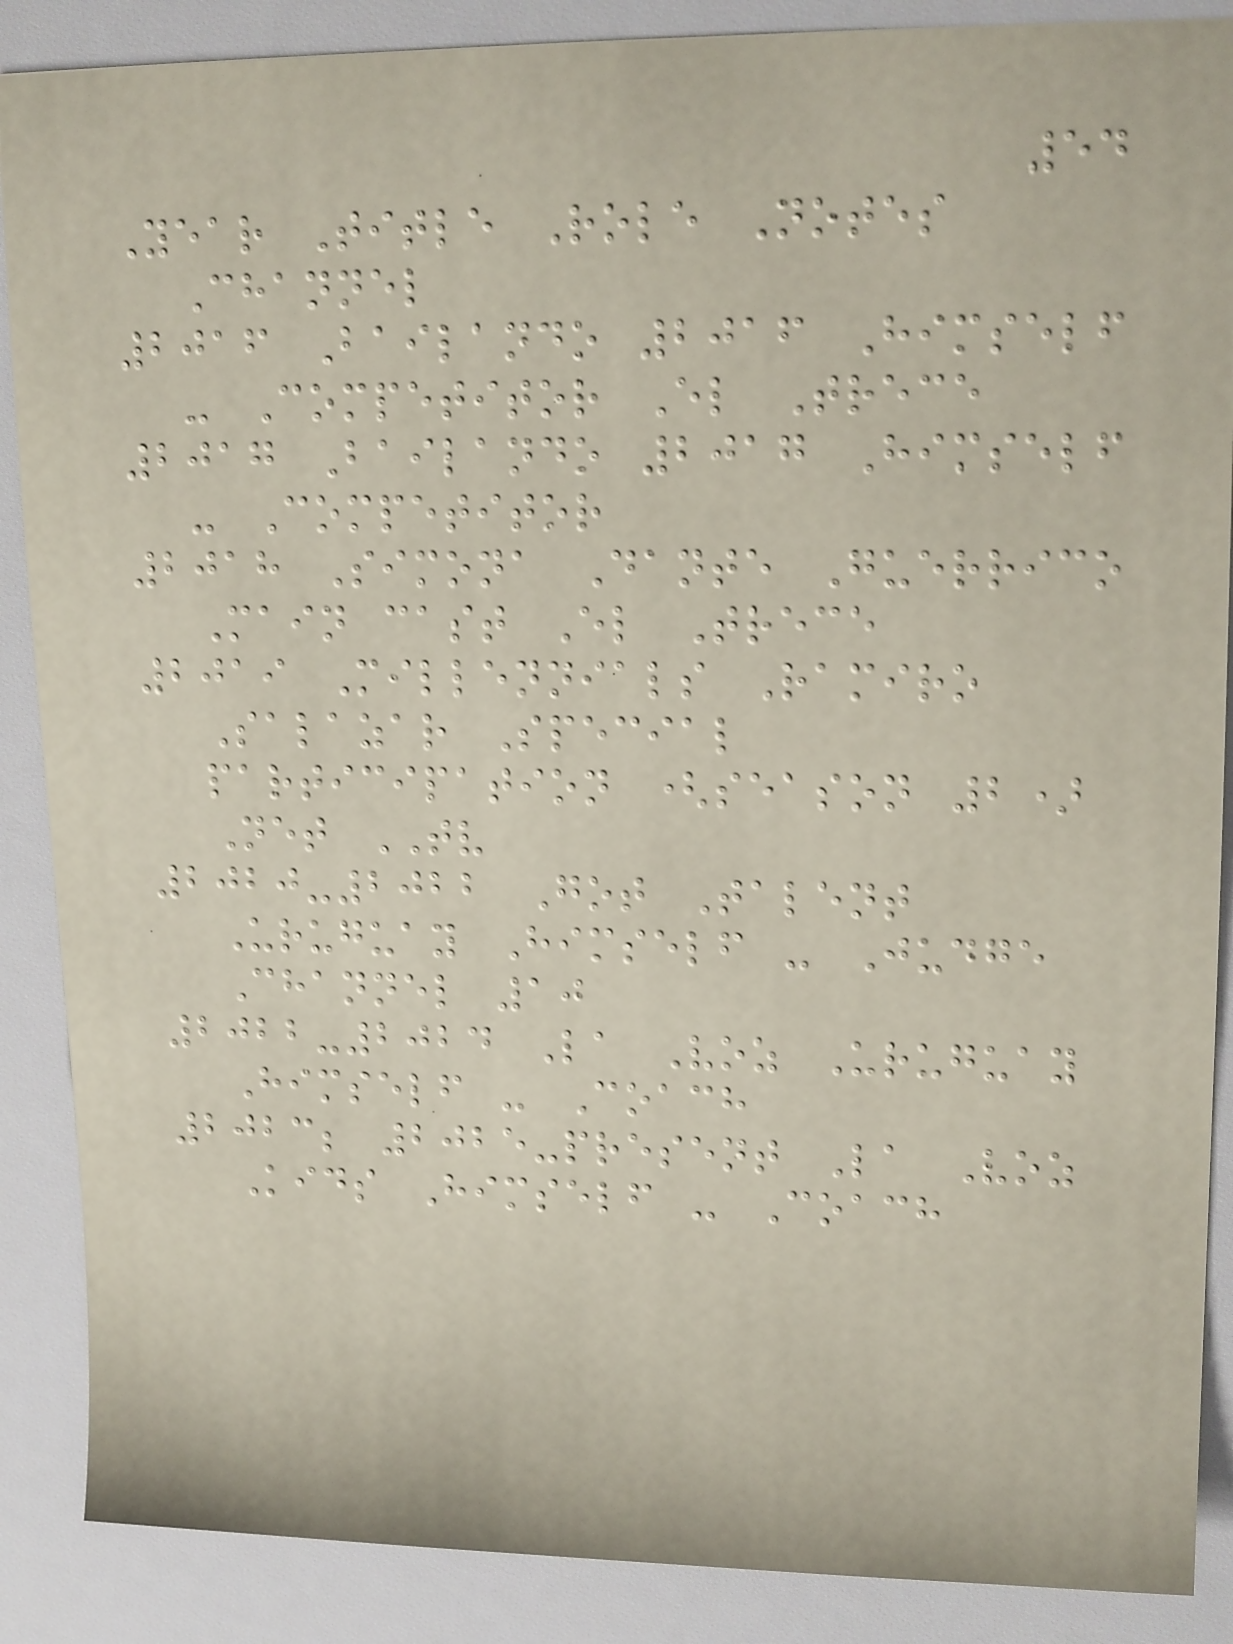54
Year Title Role Notes
Channel
2016 Bailando 2016 Himself
- Competitor El Trece
2017 Bailando 2017 Himself
- Competitor
2018 Simona Dante Guerrico
Main cast El Trece
2019 Millennials Ramiro
Salazar Special
participation (season 2)
Net TV
2020-2022 Got Talent
Uruguay Himself - Judge
Channel 10
2022-2024 La Voz Uruguay
Himself - Coach
2023; 2025-present La Voz
Kids Himself - Coach
